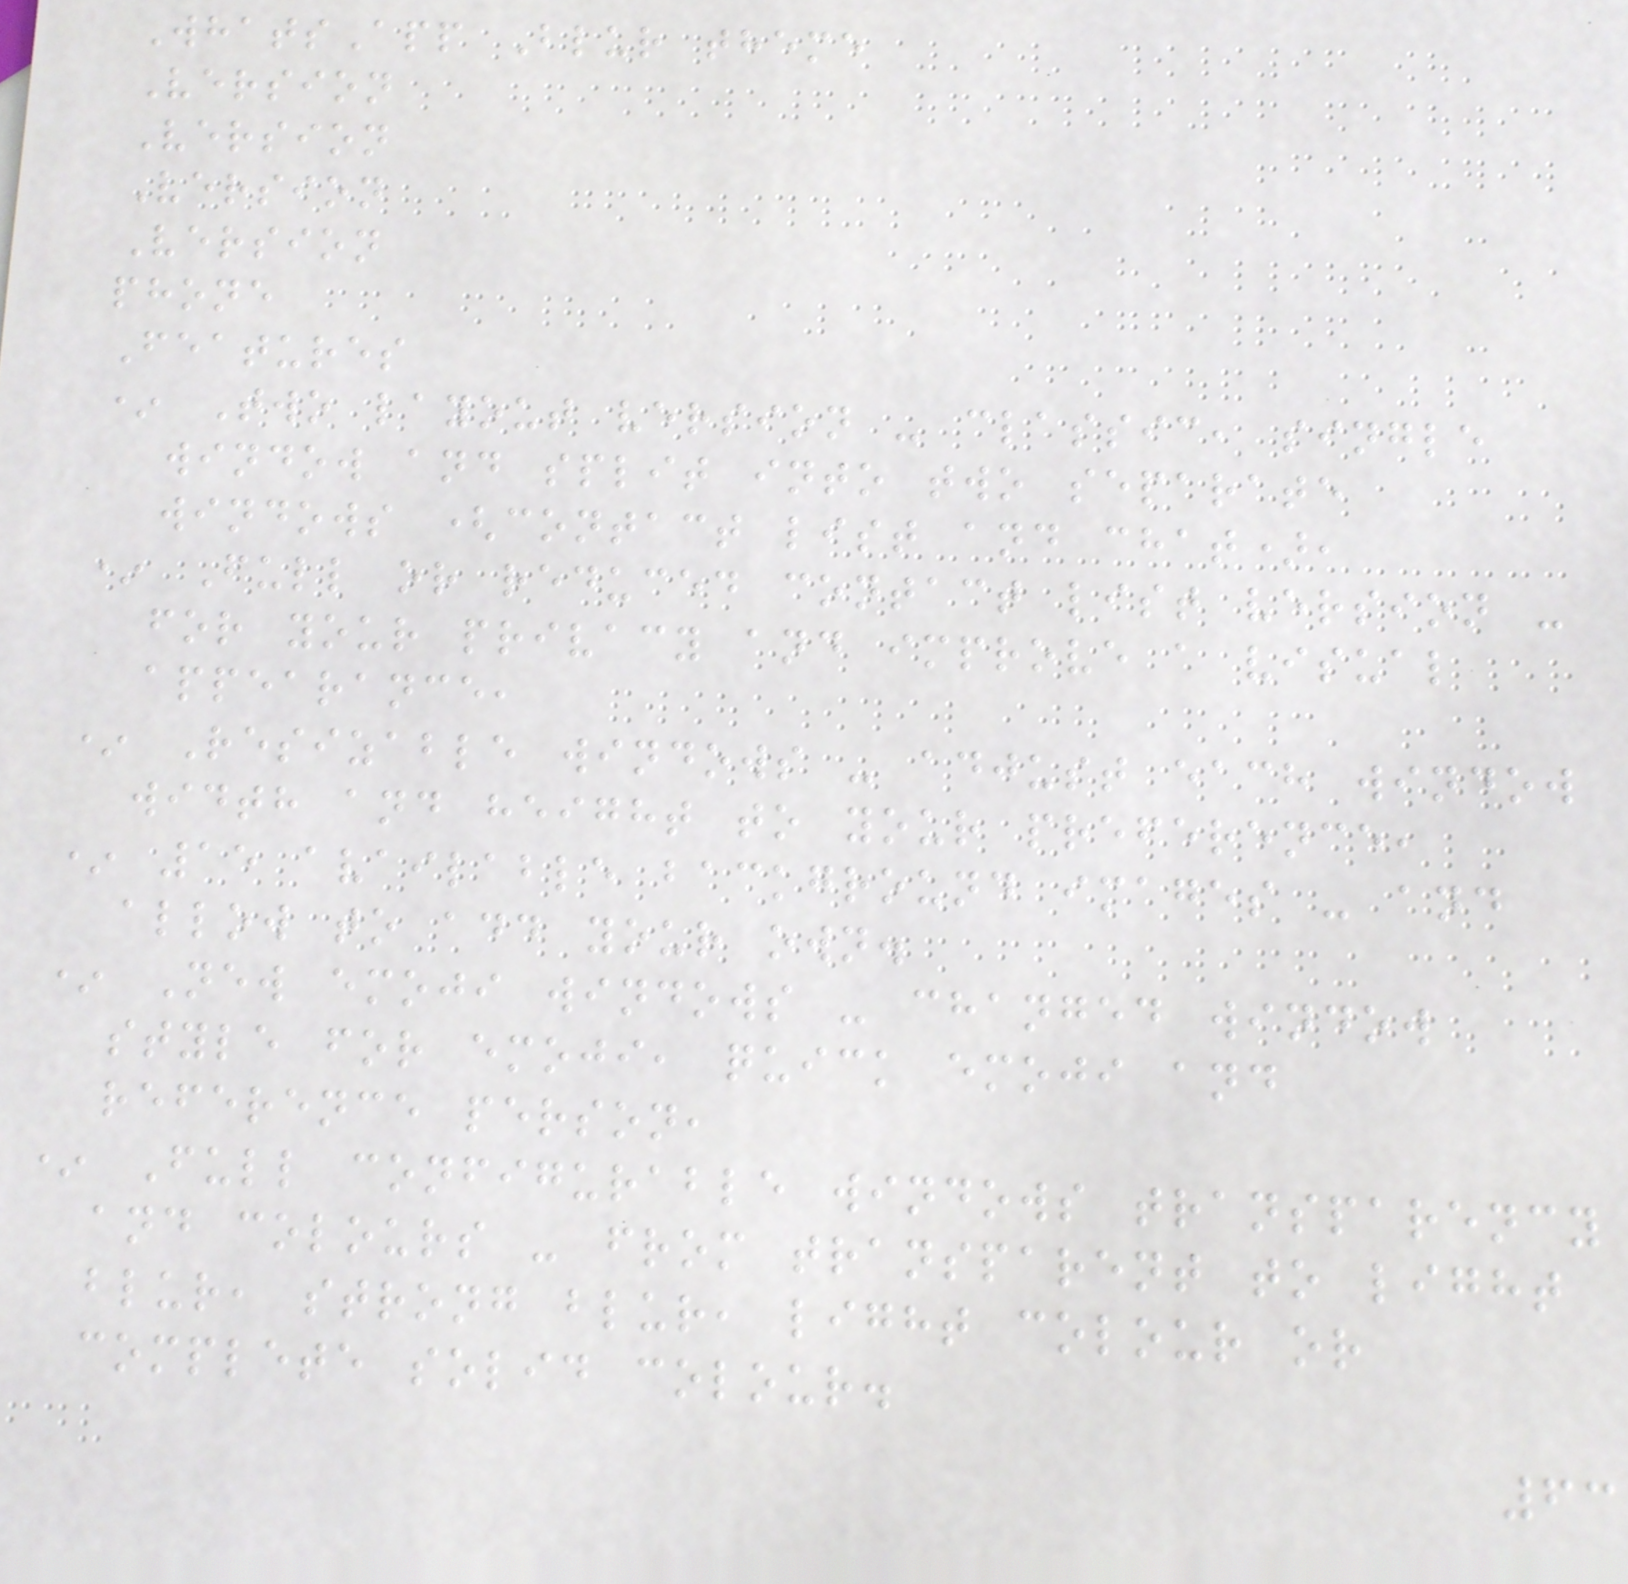WhatsApp Blur theme
Version
Version
Version
Version
phone
Features
* Two layout version - classic, single
window and split into two separate
windows (contact list and chat),
* Full or reduced contact list version -
for your privacy and improve a visual
appearance,
* Resizable windows - adjust each window
width and height to your preference,
* 15 available background images - and
allow to add your own.
* New emoji windows - changed window
style for emoji, quick emoji and
reference person,
* Full configurable windows transparency
and colours - from transparent to light
blur, strong blur, light colour or
complete solid colour.
63
